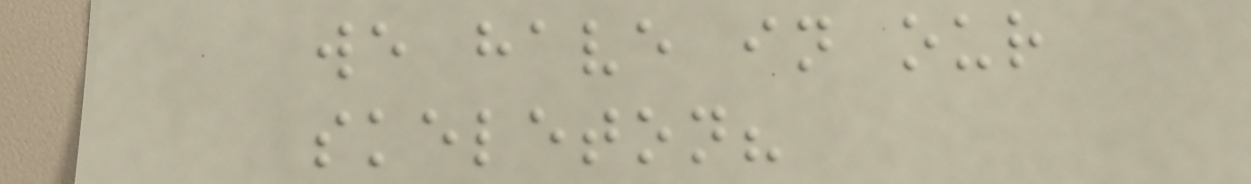we have in our
skeleton?
